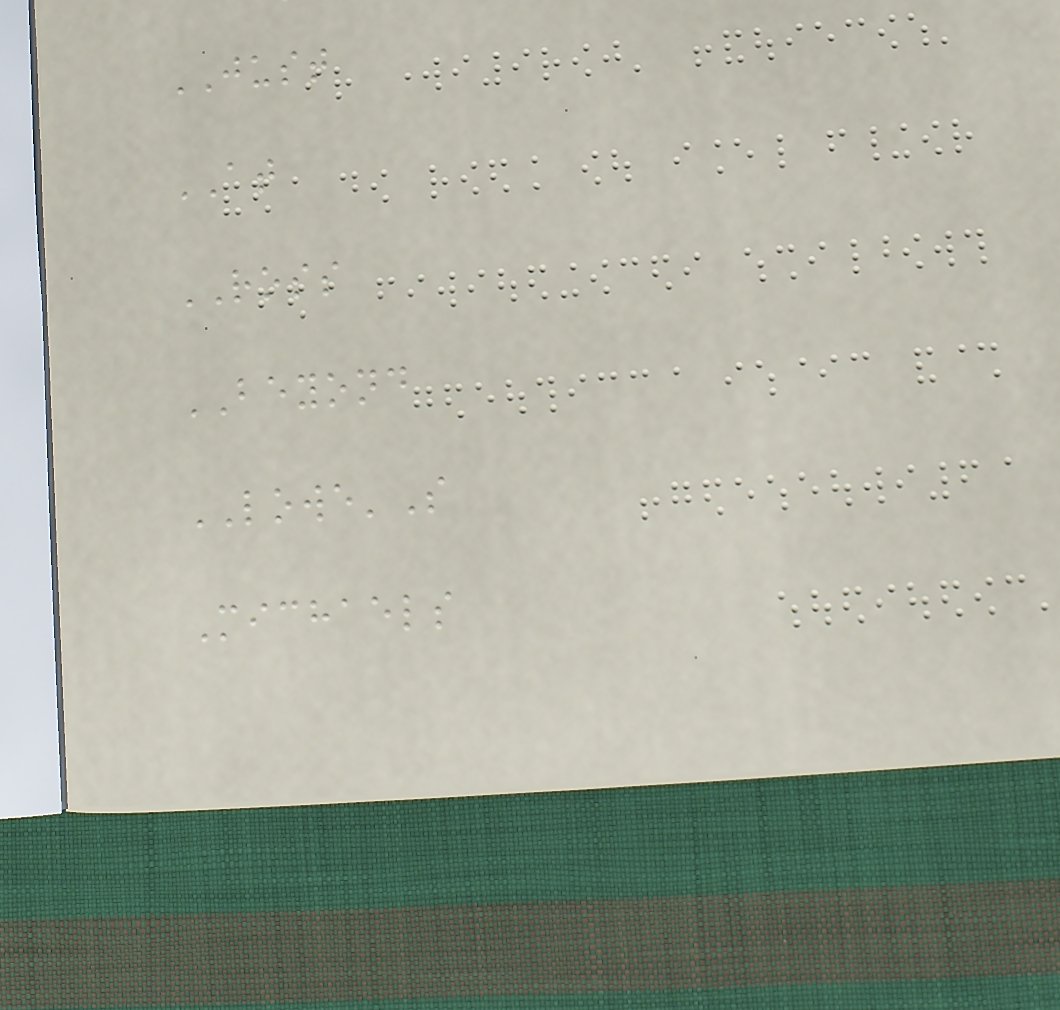JUST
AT
ROSS
BEYOND
LOWE'S
Michaels
